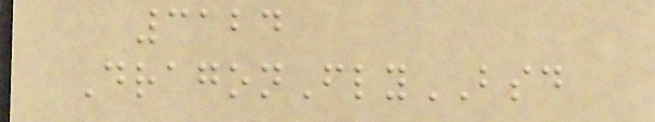3124
DragonFlyBSD
